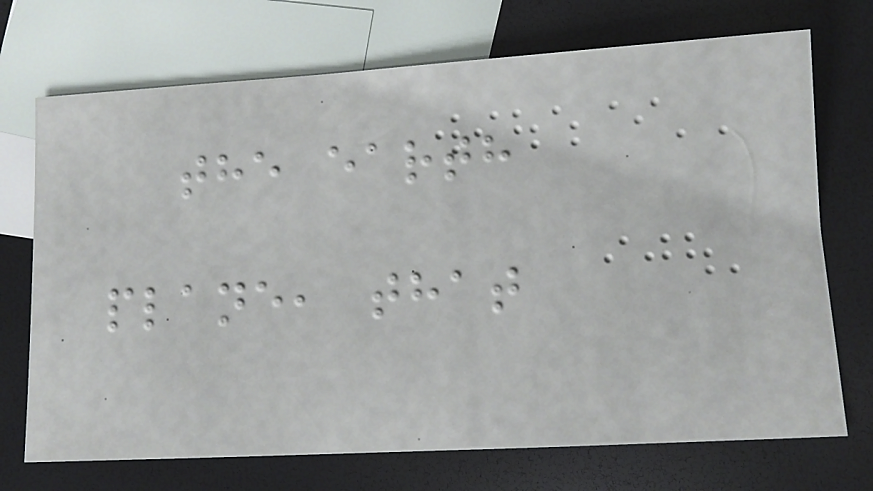the earth
plane, that
